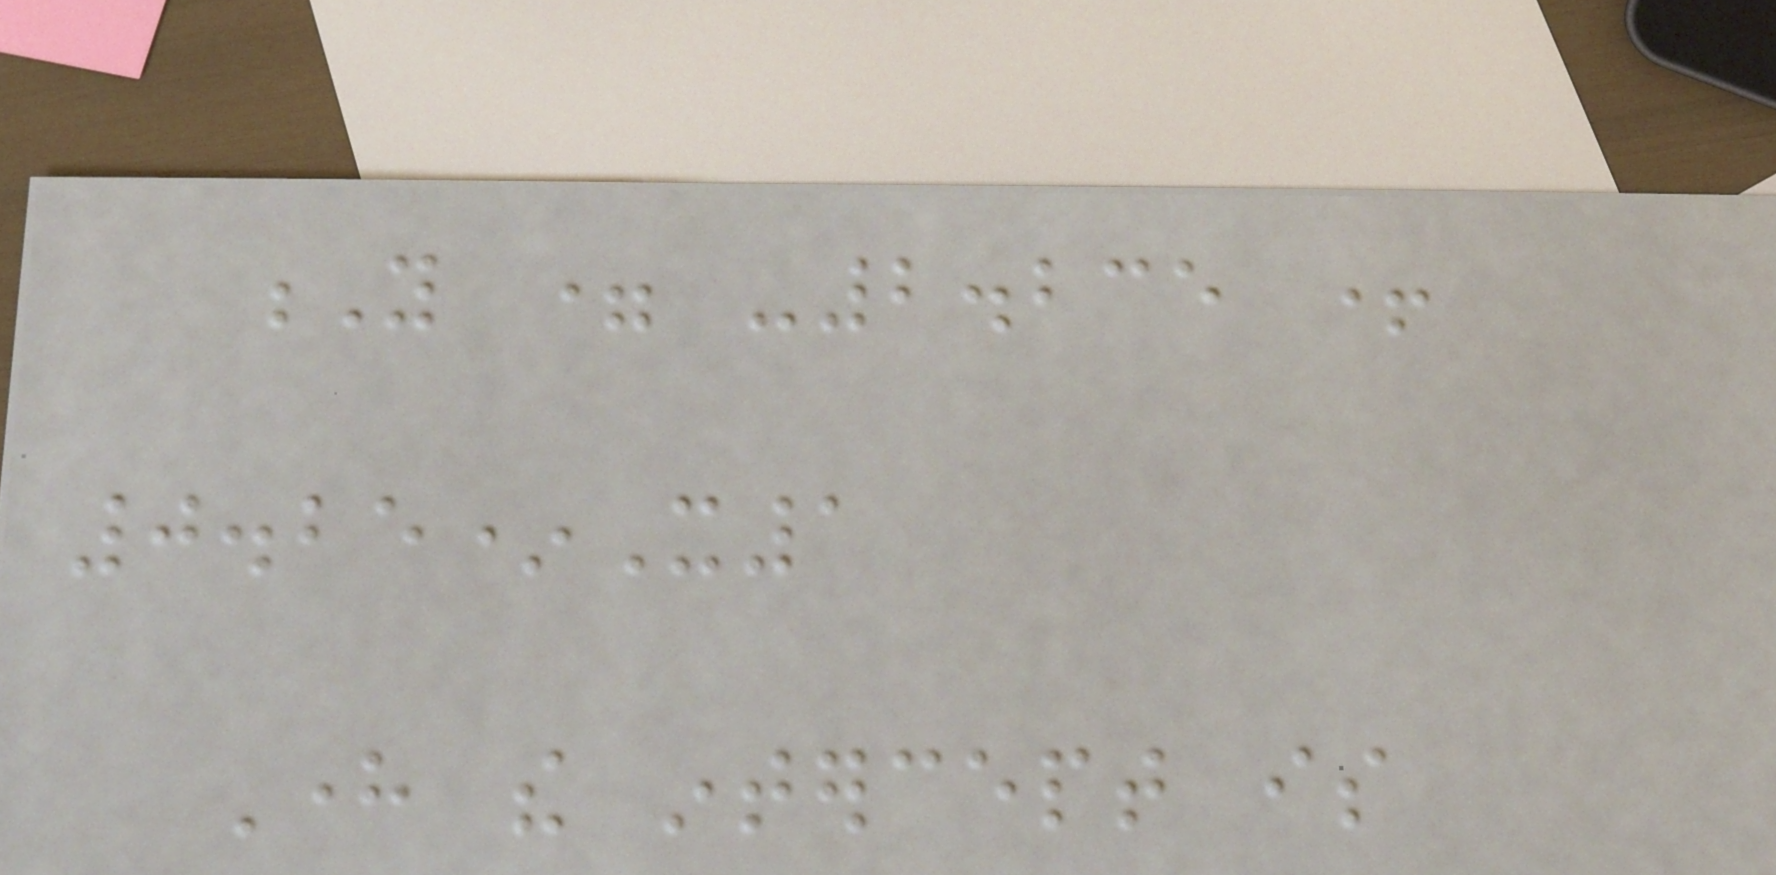Y = -2.235 +
0.25*X1
Here the intercept is
